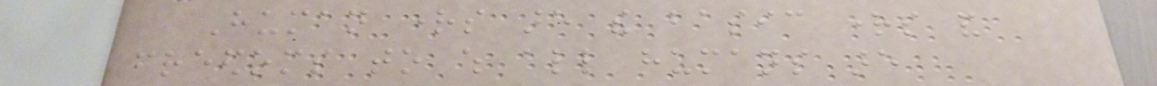Human rights are the basic rights and
freedoms to which all humans are
